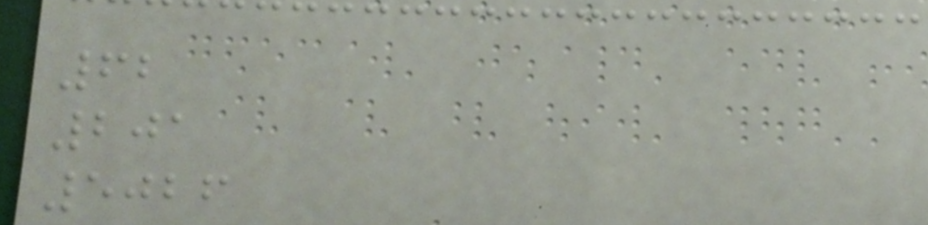62
201
5026
